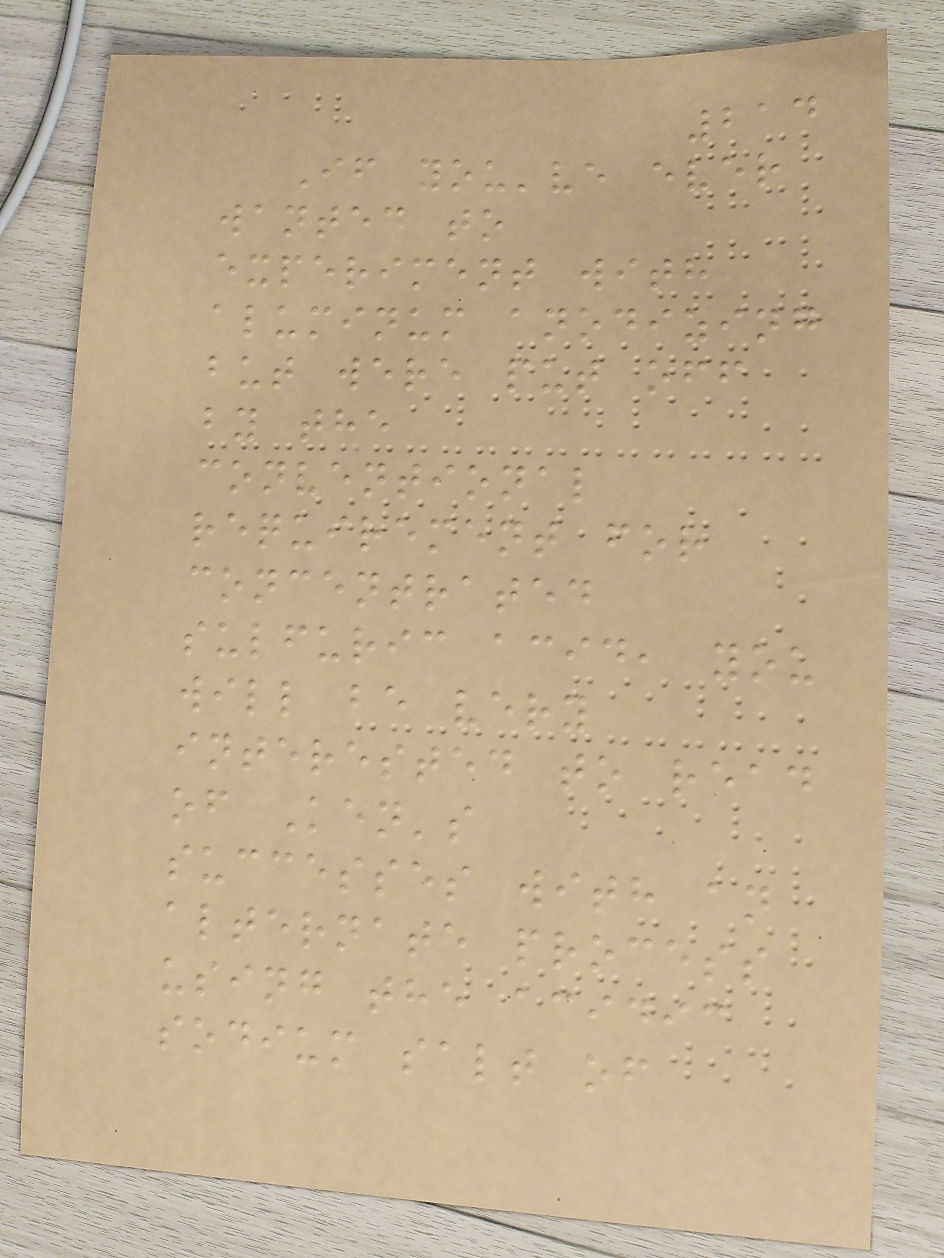214
If you've ever
wanted to
experiment with
aluminum anodizing
but were put off
by the
conventional
requirement for
concentrated
sulfuric acid, you
will be very
interested to read
of Ken's
successes with an
alternate process
using the acidic
sodium salt of
